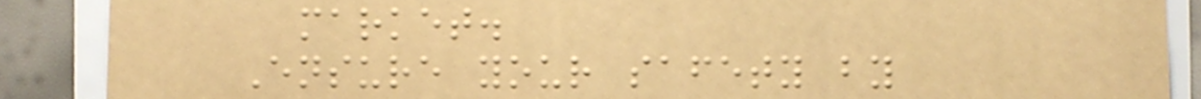market.
Ensure your safety by
